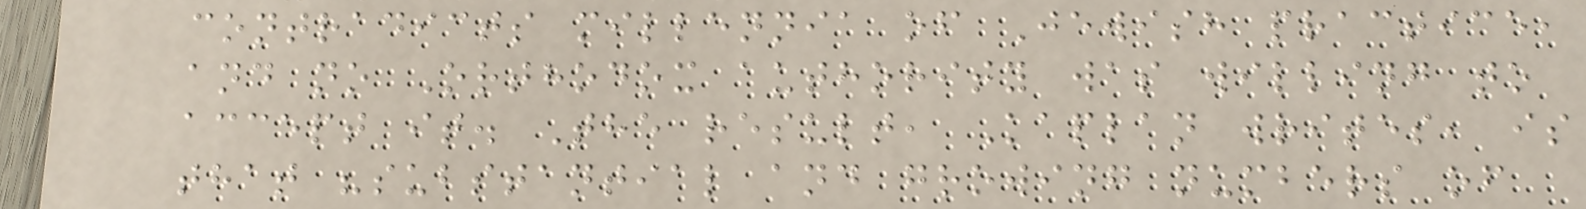contradicts millennia of Jewish practice,
and no Orthodox authority was willing to
accept it. The result, Kaplan writes, is
that "substantial and growing numbers of
